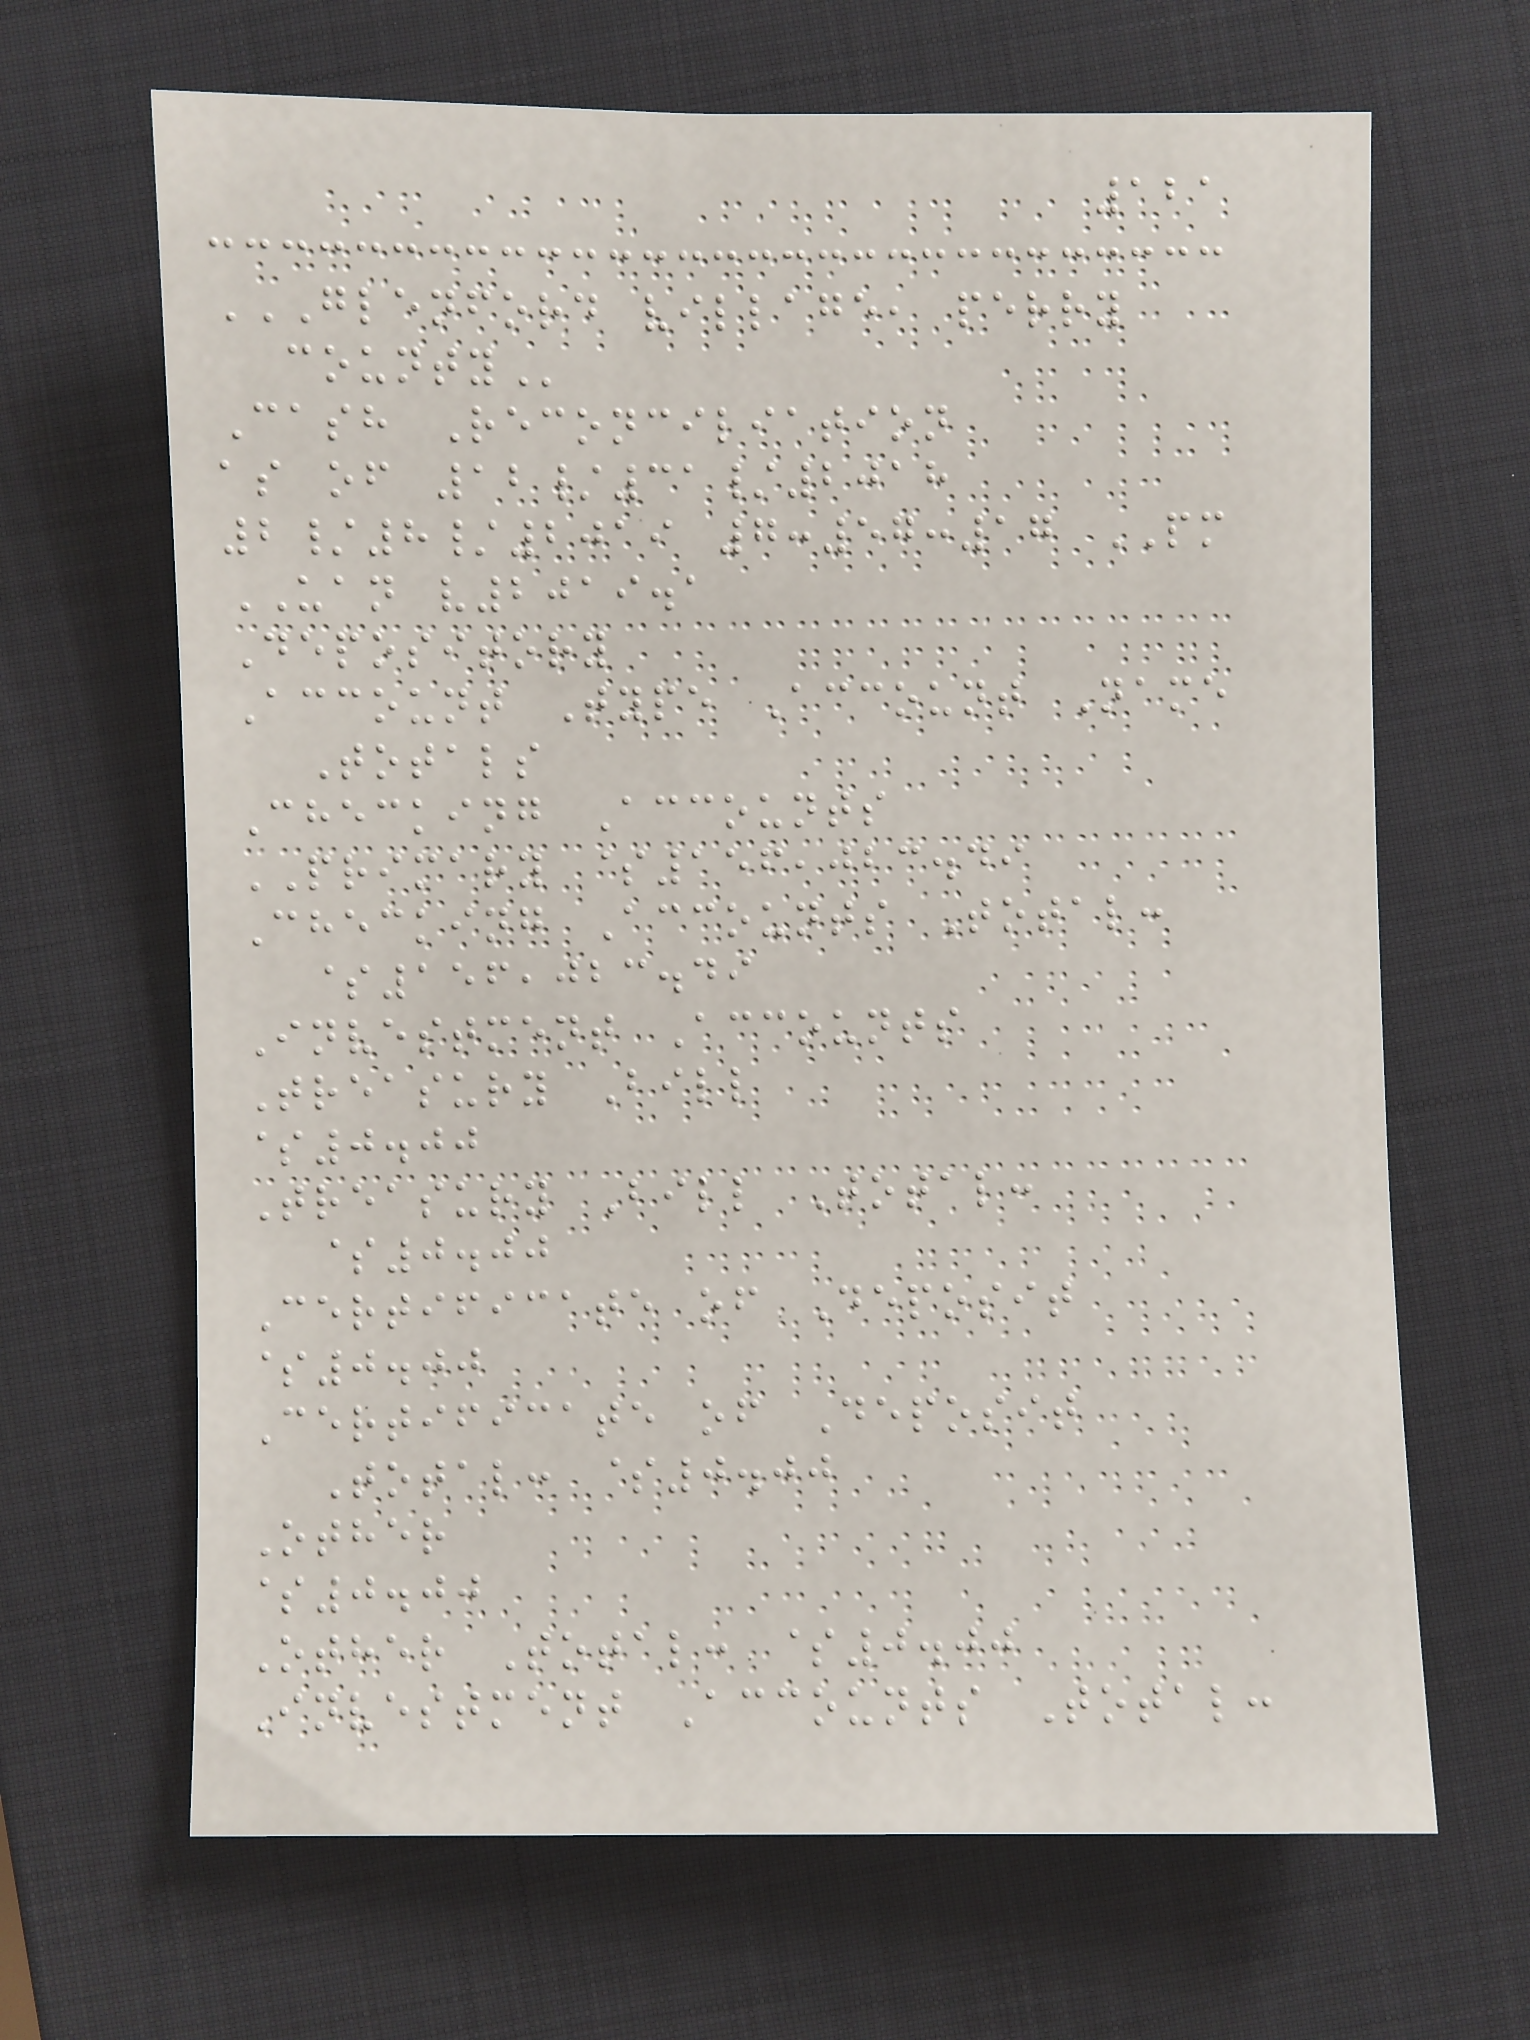121
GLENFORD VILLAGE, PERRY
COUNTY
Cash Reconciliation
as of 12/31/2018
2/8/2019 7:57:17 PM
UAN v2019.1
Depository
Account Type Account Name
Totals
Checking Accounts
PRIMARY $156,023.49
Checking Accounts Total:
$156,023.49
Investment Accounts
Treasury Bill
$0.00
Treasury Bill Total:
$0.00
Certificate of Deposit
$0.00
Certificate of Deposit
Total: $0.00
Other
$0.00
Other Total: $0.00
Investment Accounts Total:
